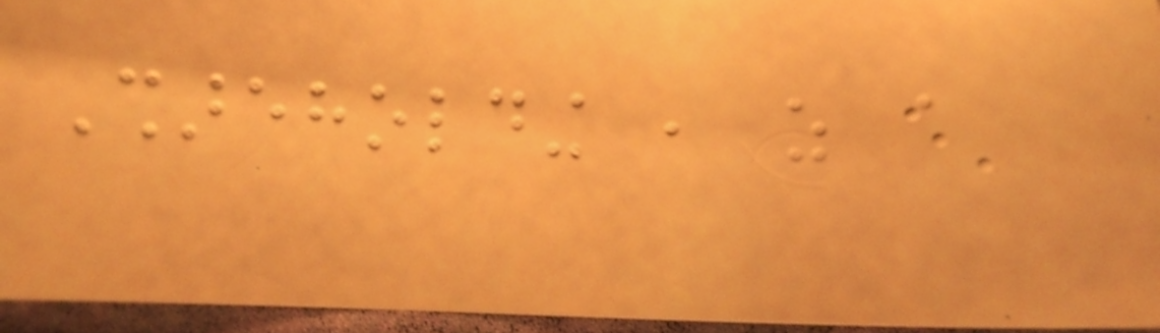Shareholding , as a
